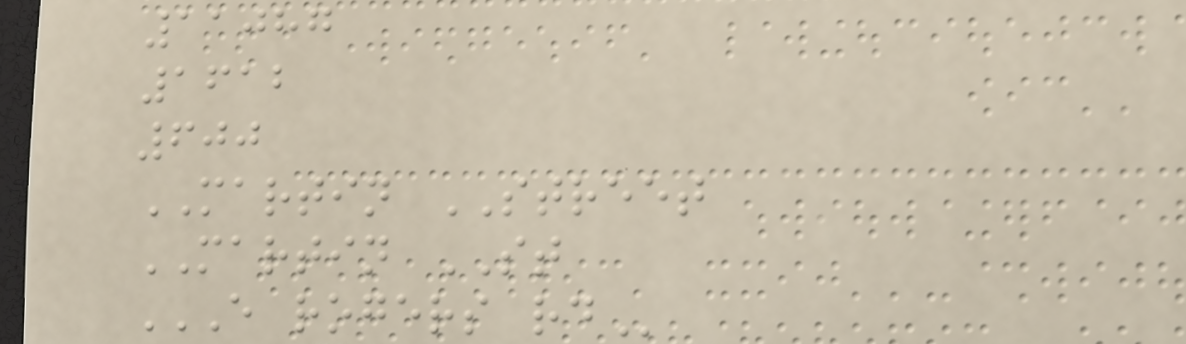11087
1612
600
MARTIN STREET
MARTIN ST
E ROGERS RD
